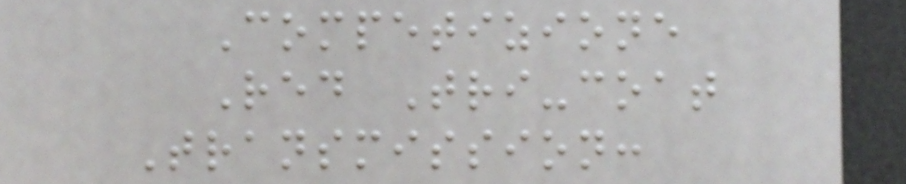Competizione
Red Tri-coat
Transmission:
